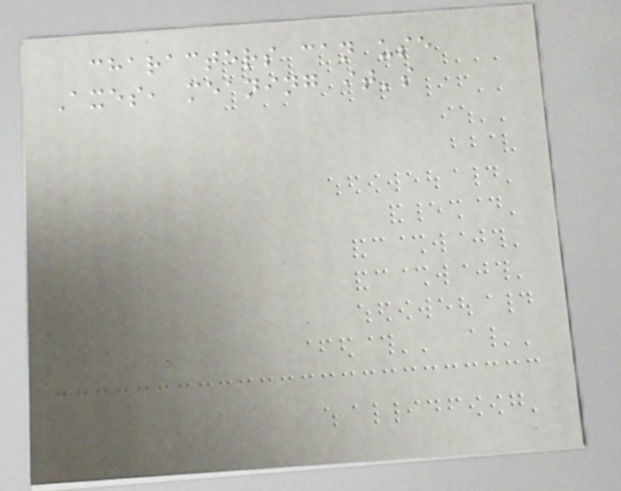characters can use
Axes, meaning it's
